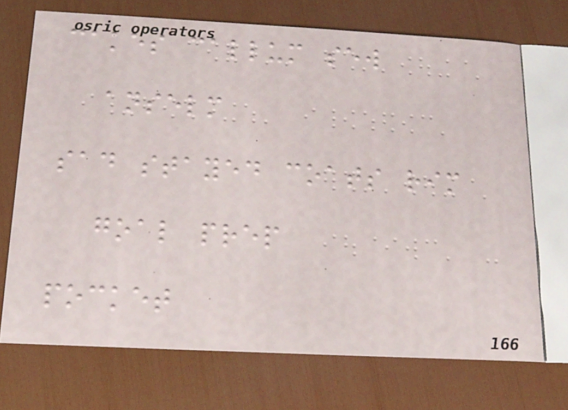cakes callum sew
anselm
sad stayed coats rim
goal prep
pocket
